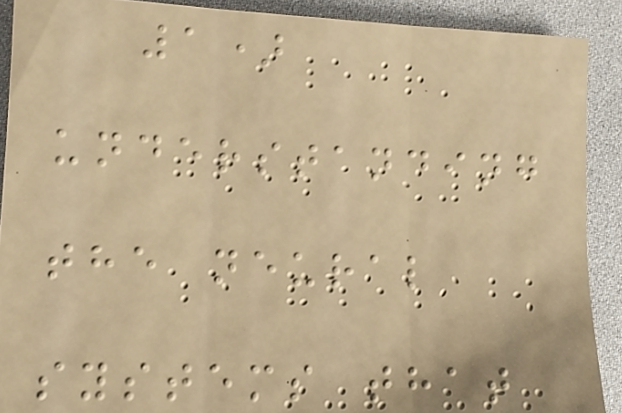1)
understanding
the neural
systems that
